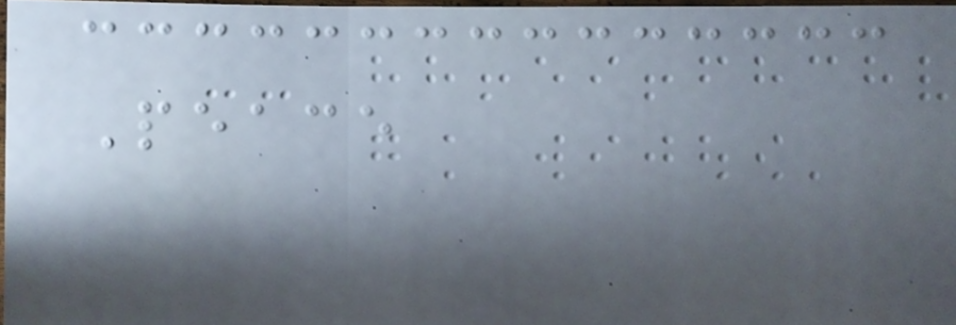Peace
